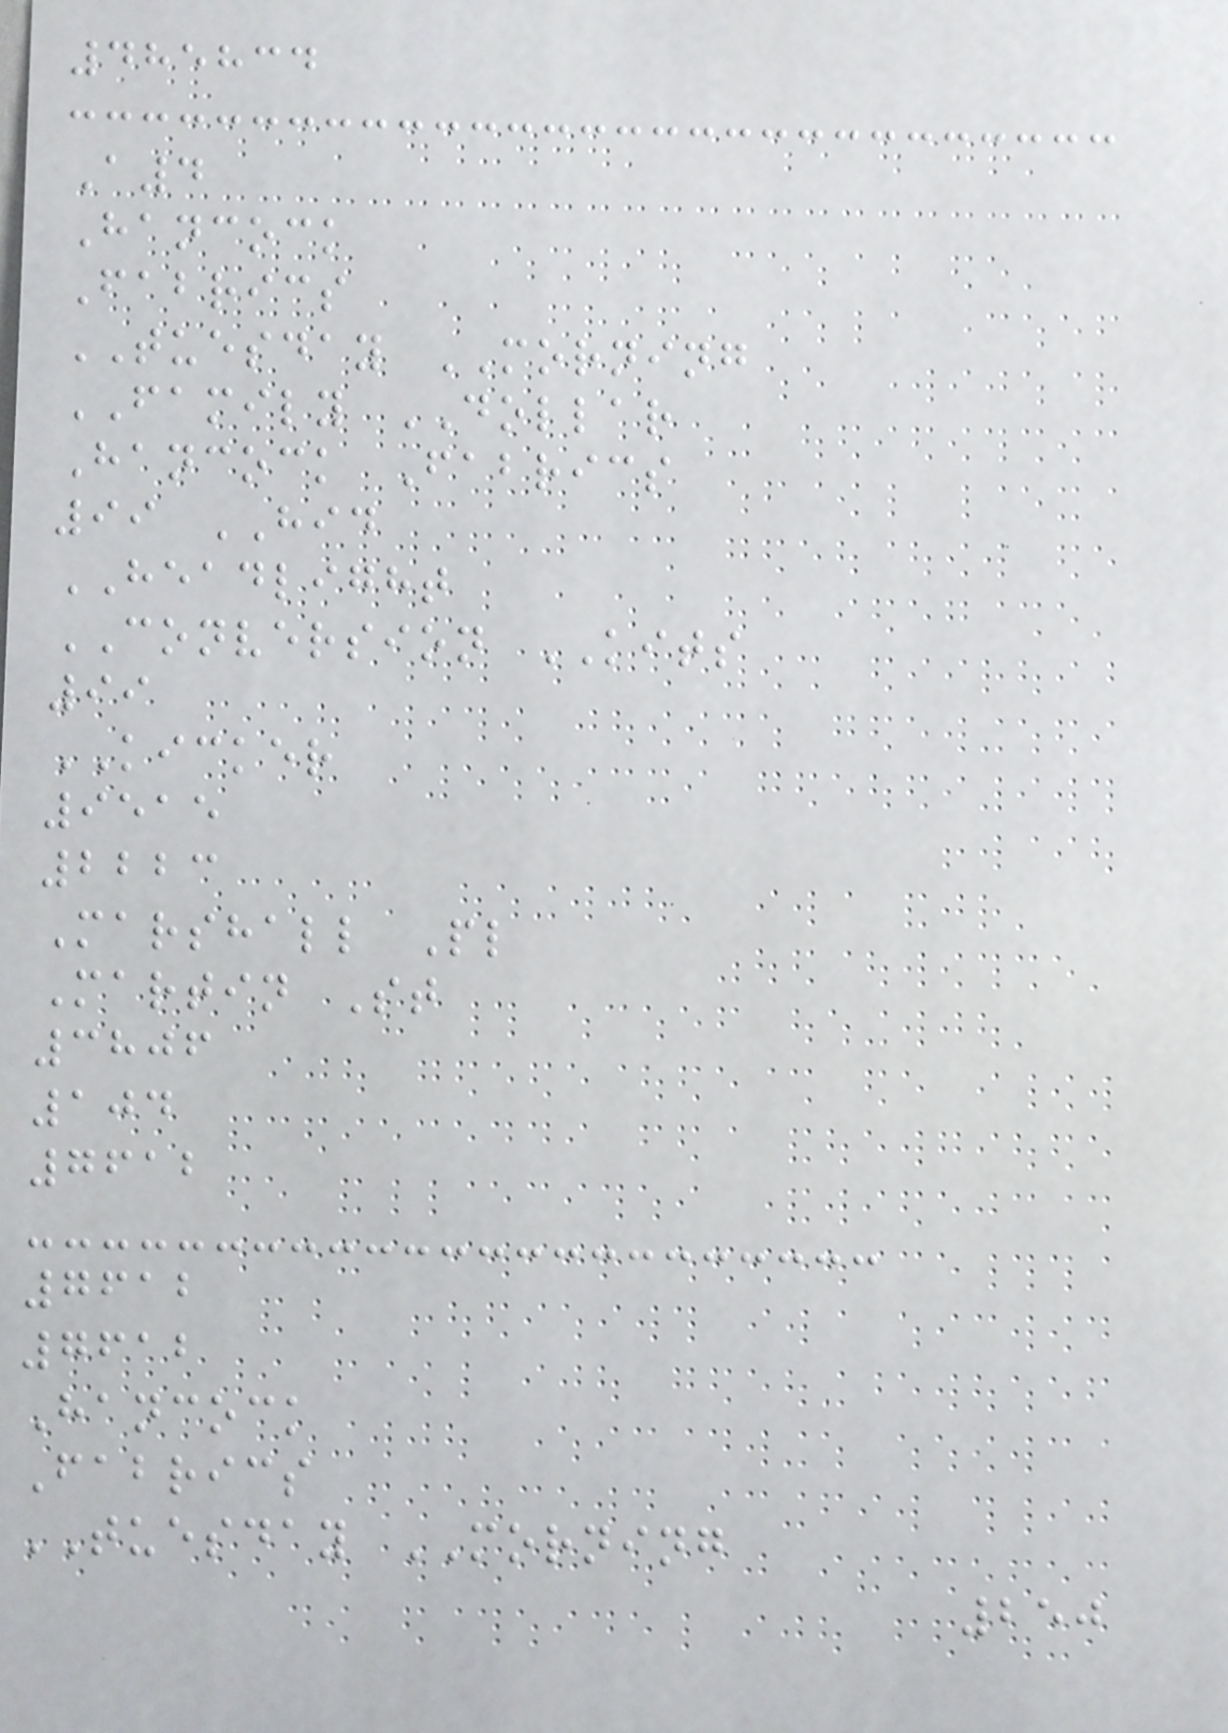485834
A4
Hancock
Fabrics
TUESDAY MORNING
FAMILY DOLLAR
Hancock Fabrics
99 HID
HEADLIGHT
CONVERSION KITS
99
KICKER
9515
2223
Marshall Pl
Martin St
3806
104
7612
7612
7612
Hancock
Fabrics
TUESDAY MORNING
250
